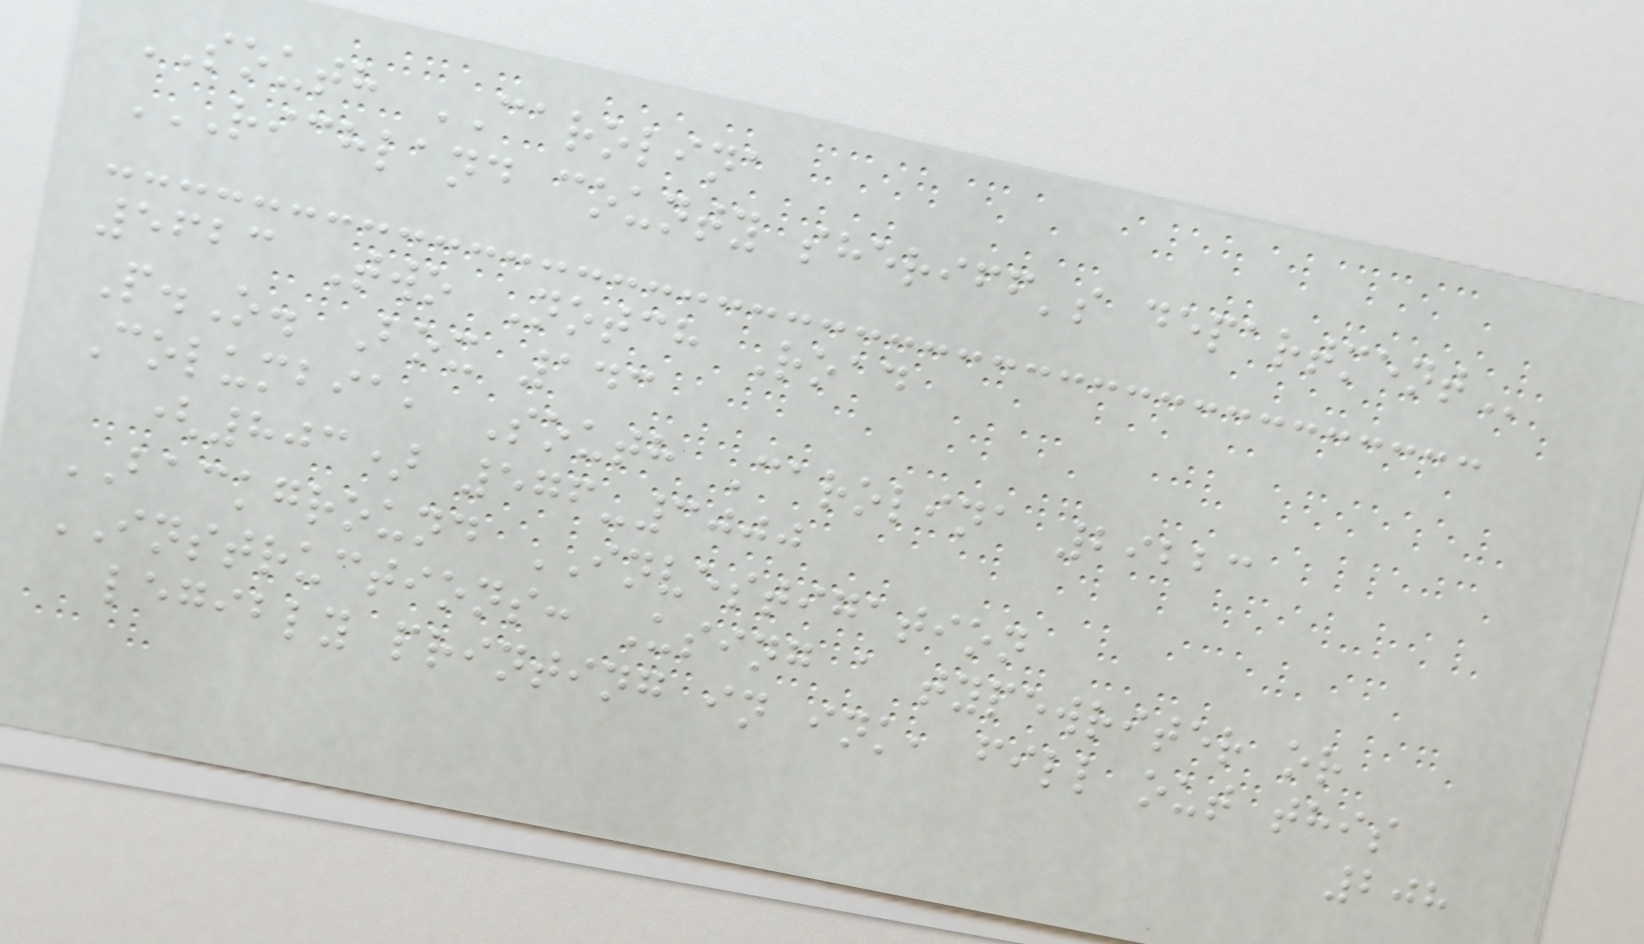SOUTH CAROLINA
RICHLAND COUNTY SHERIFF'S DEPARTMENT
5623 Two Notch Road
P.O. Box 143
Columbia, South Carolina 29223
(803) 576-3000
BACKGROUND INVESTIGATION
INSTRUCTIONS: Using a typewriter or
legibly printing in ink, fill out this
208
